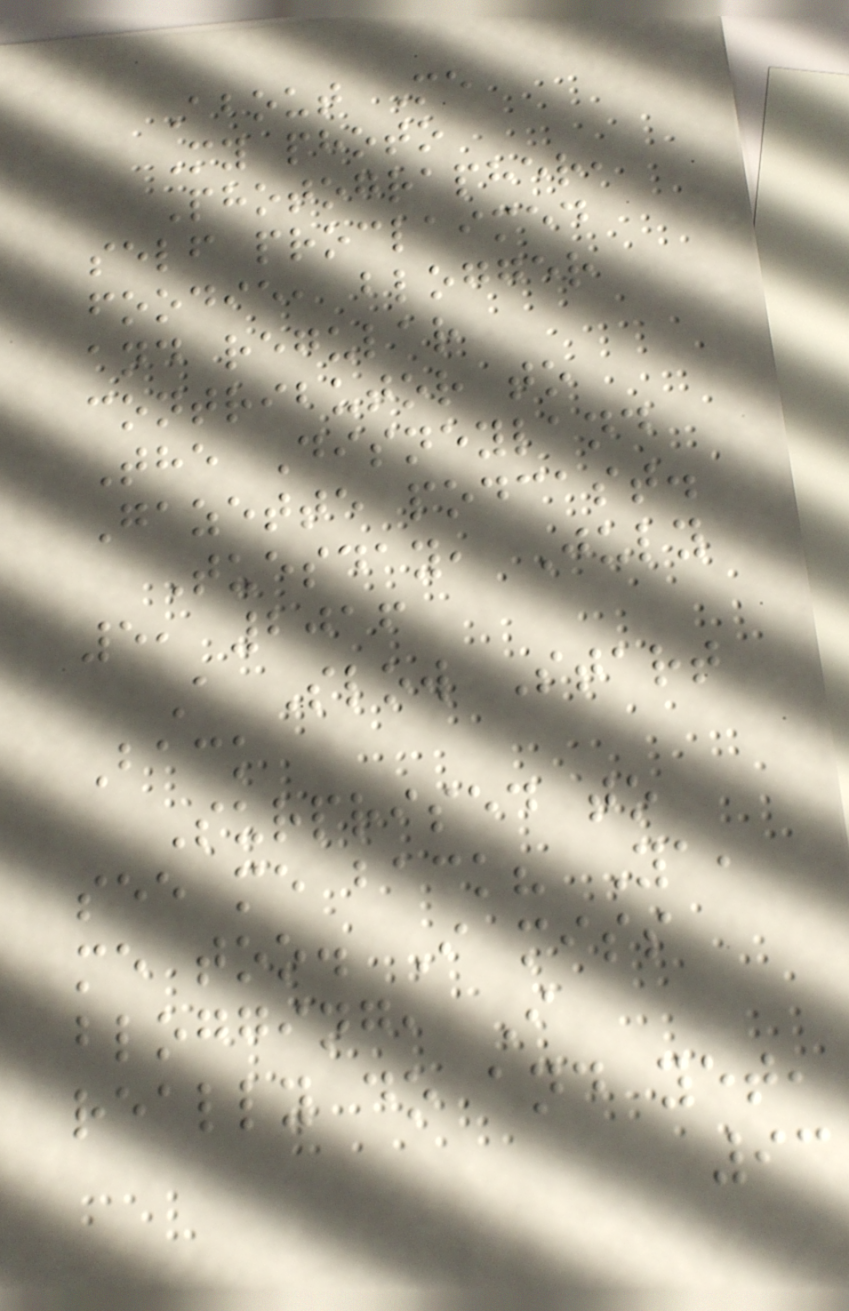About Me
My photo
Photographer,
self proclaimed
foodie, blogger
and regular
contributor to
The Disneyland
Gazette podcast.
Tuesday, July
5, 2016
A Slow Start
Back
Surprised to
see me back? Ya,
me too. I miss
blogging, I
really do and yet,
93
